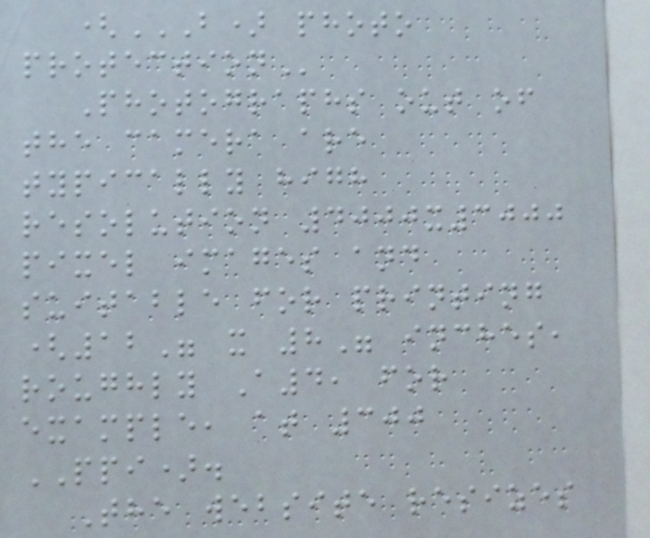(B) PHOTO
PROTECTION
Photographs out of
the camera are
typically high
resolution 4000x3000
pixel images and
suitable for printing
(12" x 8" inches,
roughly A4, for
example, at 300
PPI).
The website resizes
